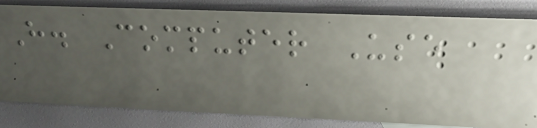H. Computer Use
